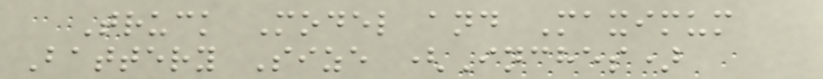Truck Model and Maximum
Battery Size (Inches)
